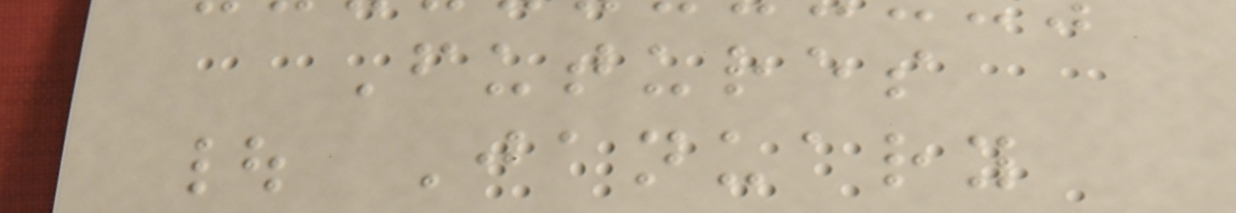Futures
| January
